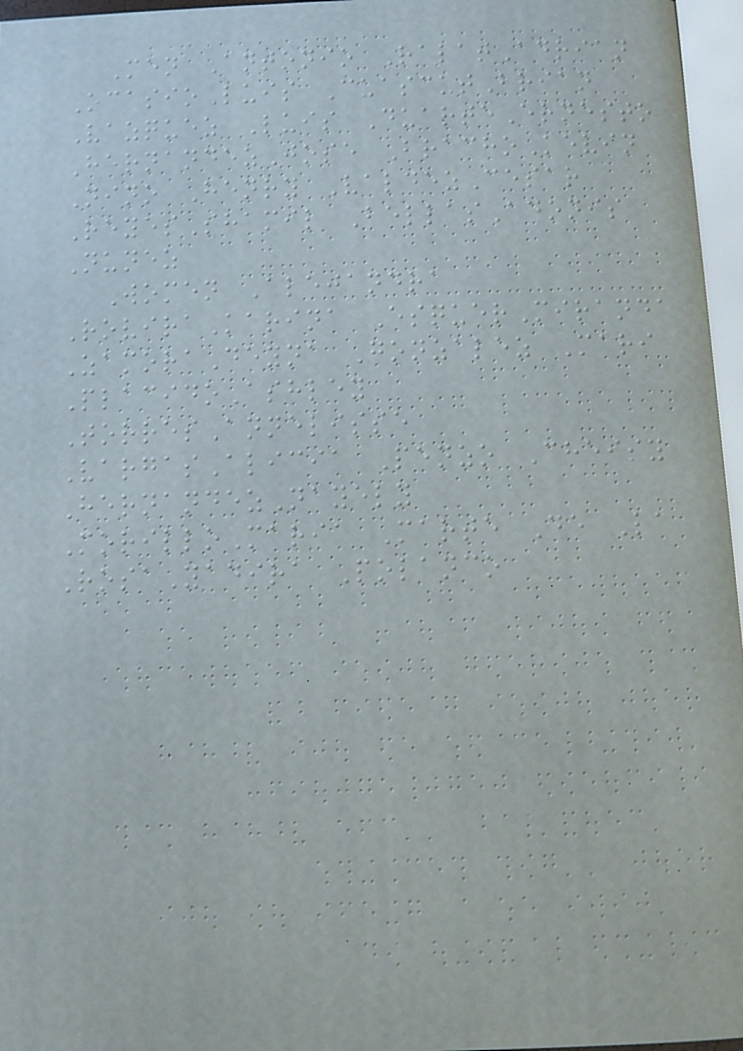Men Antonio RalatAdrian
OcasioLuis CuascutBrian
Vazquez Luis DuarteErnesto
HernandezJose BrachoKevin
Nino Henry ValdezCesar
ReyesShamil BellasAdonis
Nunez
Women Alejandra
RoviraKarina EsquerMiranda
ZamoraDeyna Gonzalez Mari
PlacidoAshley
TorresAnnelisse
VargasAlicia Penzo Cheisy
HernandezNayely
MorilloMaria Marte De La
RosaYadira Polanco
